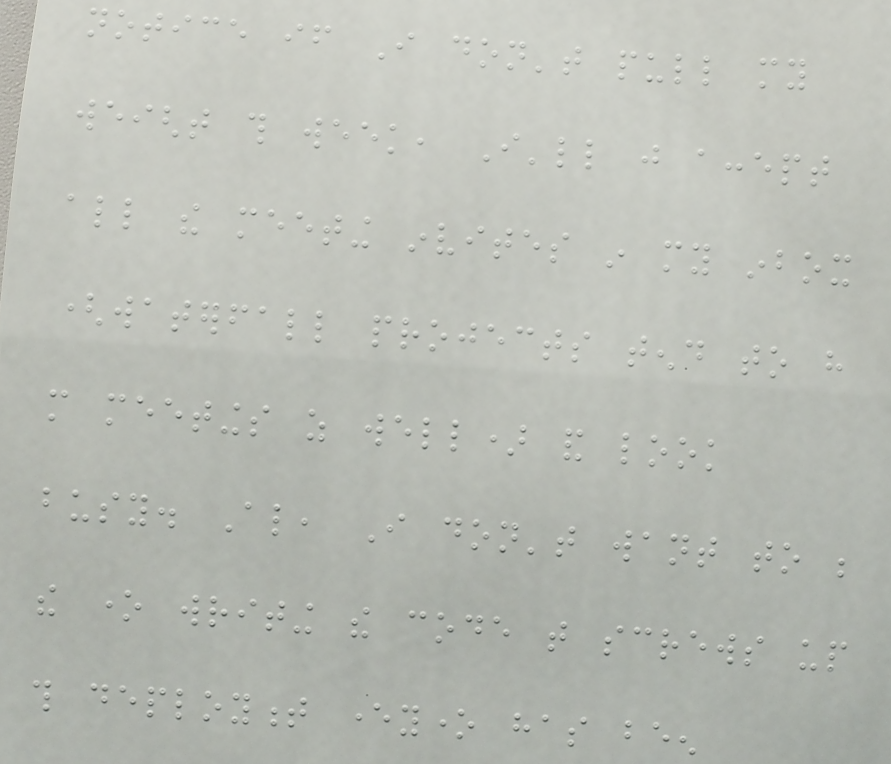notice if I don't pull my
weight this week, I'll just accept
all the meeting invites in my inbox
(waterfall projects tend to have
more meetings as well) and look
busy. Also, I don't want to be
the one writing the code that screws up
this deployment everyone has been
